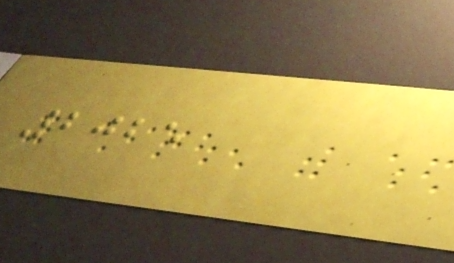2025
